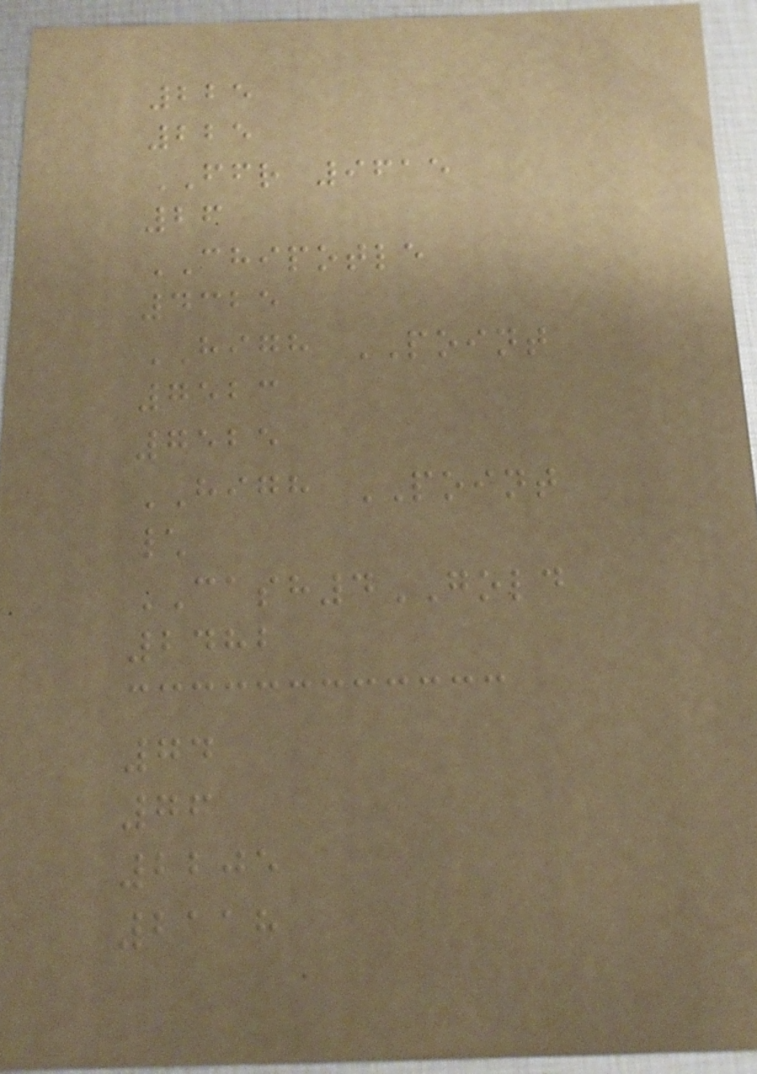225
225
FFR 9615
26
CHIPOTLE
4325
HIGH POINT
7523
7525
HIGH POINT
\
CASH4GOLD
2482
74
76
2205
2118
